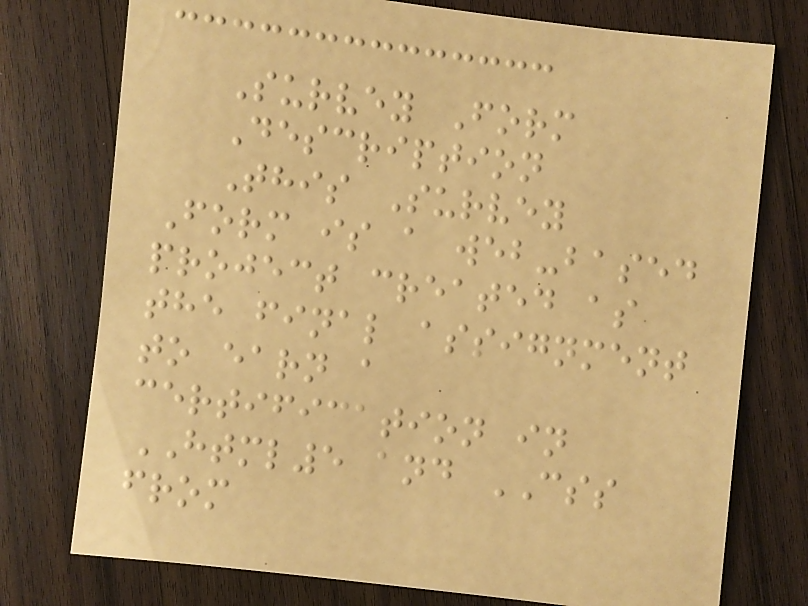Survey Form
Description
This Survey
Form is a web-based
project created as
the final assignment
to earn a
certification in
HTML5 and CSS
from
